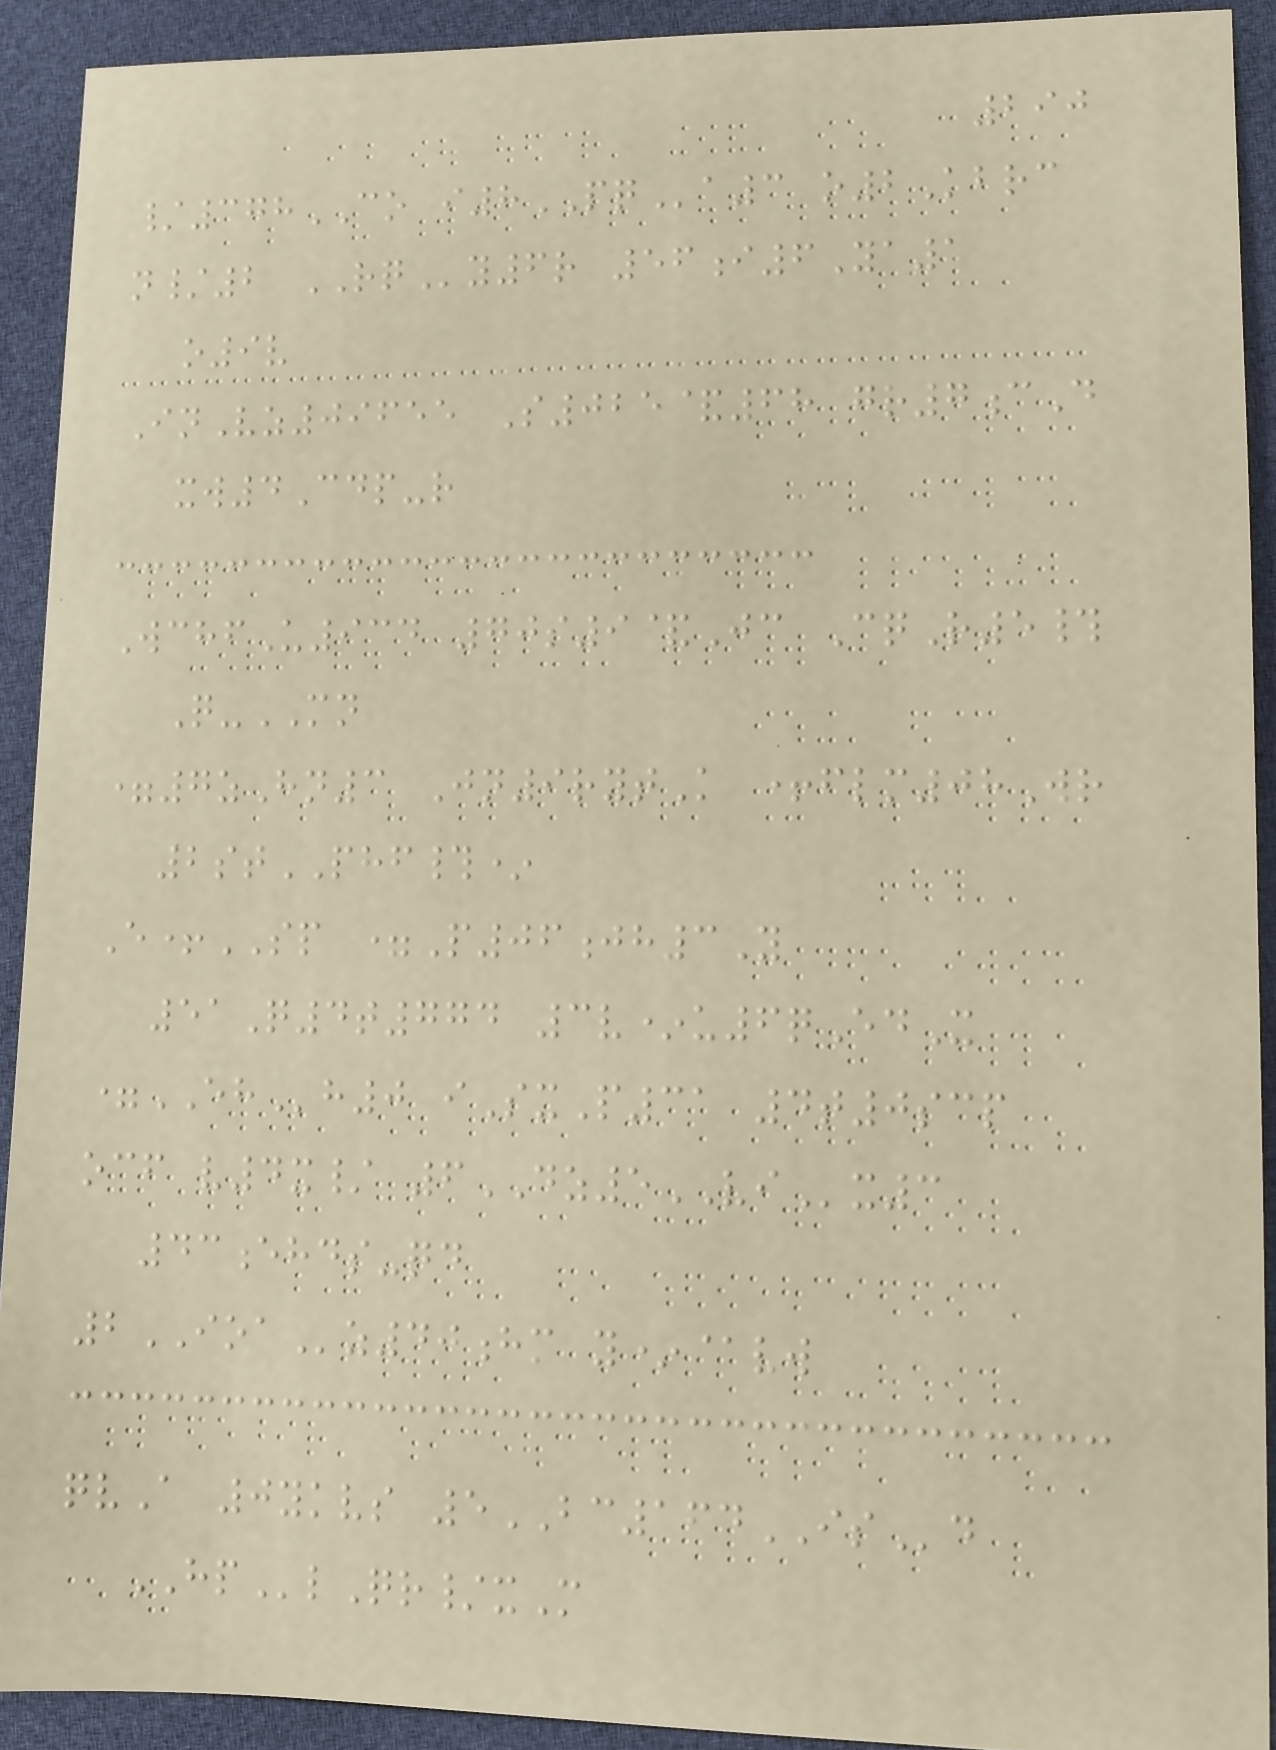290
/378CO i8PQa3 o2Kbrc
n/2 RQy6r 56i6Ya1
o9v
InVz09655 S025&68 gr7cD
xw4Cdp-r
WchfU934 70s9&Jc CqR5#
Q-MN
=7zHn3 Jn9rytK +flm08Wr
2stPHF#*
E+SP =P06jh3Y
51Q4t774 3v*u6qEdX
=EHh0 iSxP31 4t0scp
ocf v4x/ 6DZ5VIx3
43ehds-qd
2IOAz40hm y*@vw
qvA 0ykvs 5BC164ISd
HPlQr/xM
